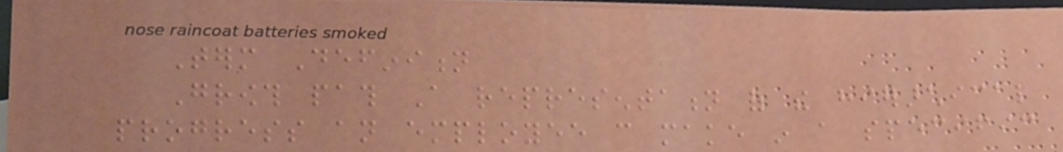Term Definition
Growth path A representation of the hierarchical
progress an employee can make in a specific
